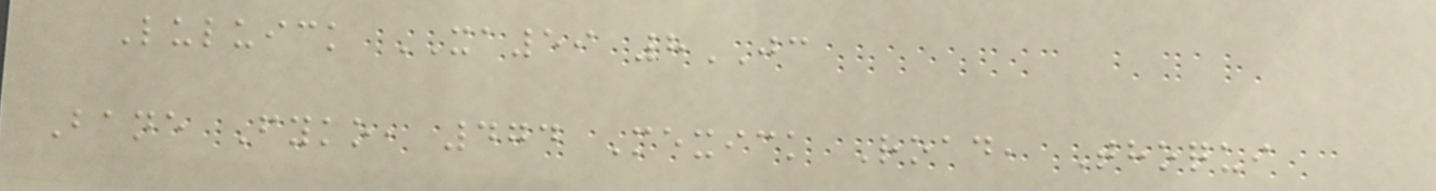Luluick XA59 8JC
Bane Fyko, 474 Mexick Road, Thoqui
